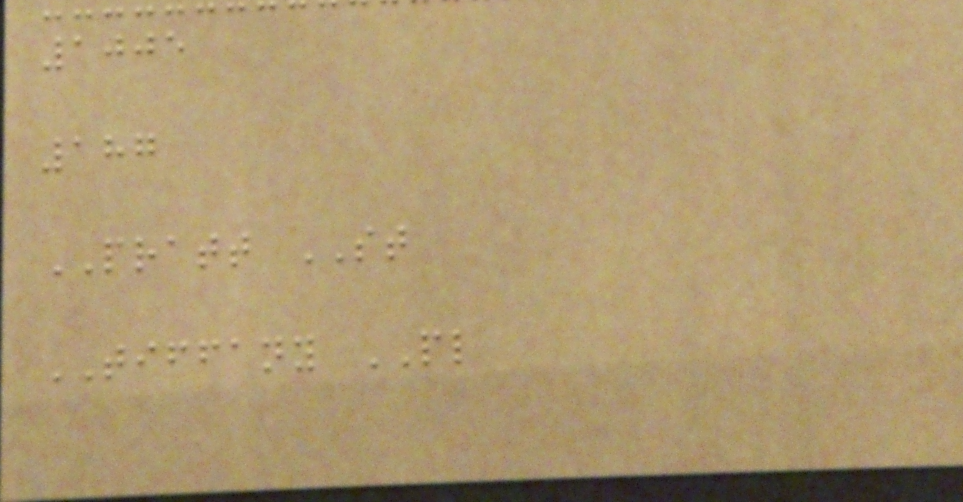1005
187
PRATT ST
TIFFANY PL
